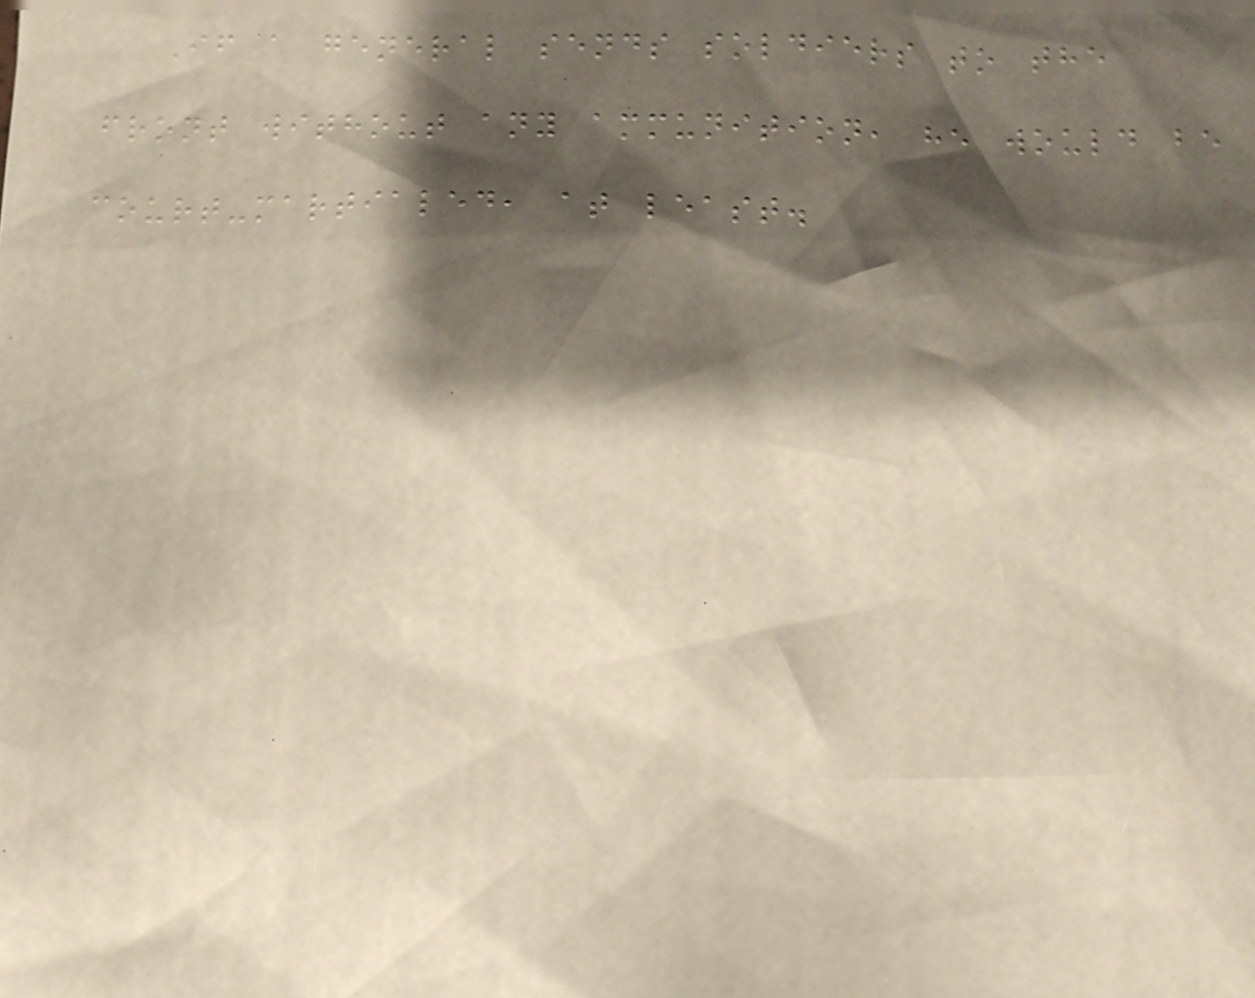If a general sends soldiers to the
front without any ammunition, he would be
court-martialed, at least.
